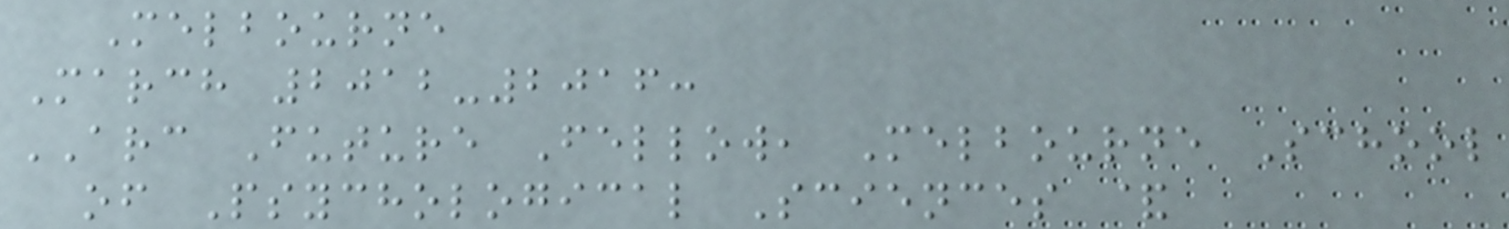Melbourne
March 2012-2016:
ARC Future Fellow, Melbourne School
of Psychological Sciences &
